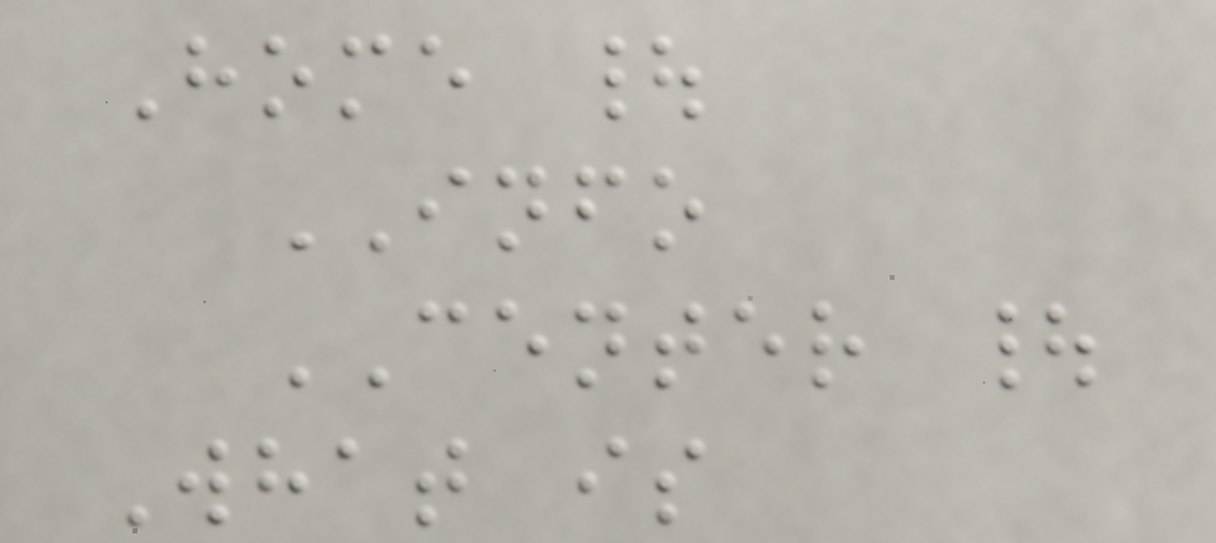Home |
INFO
CENTER |
What is
